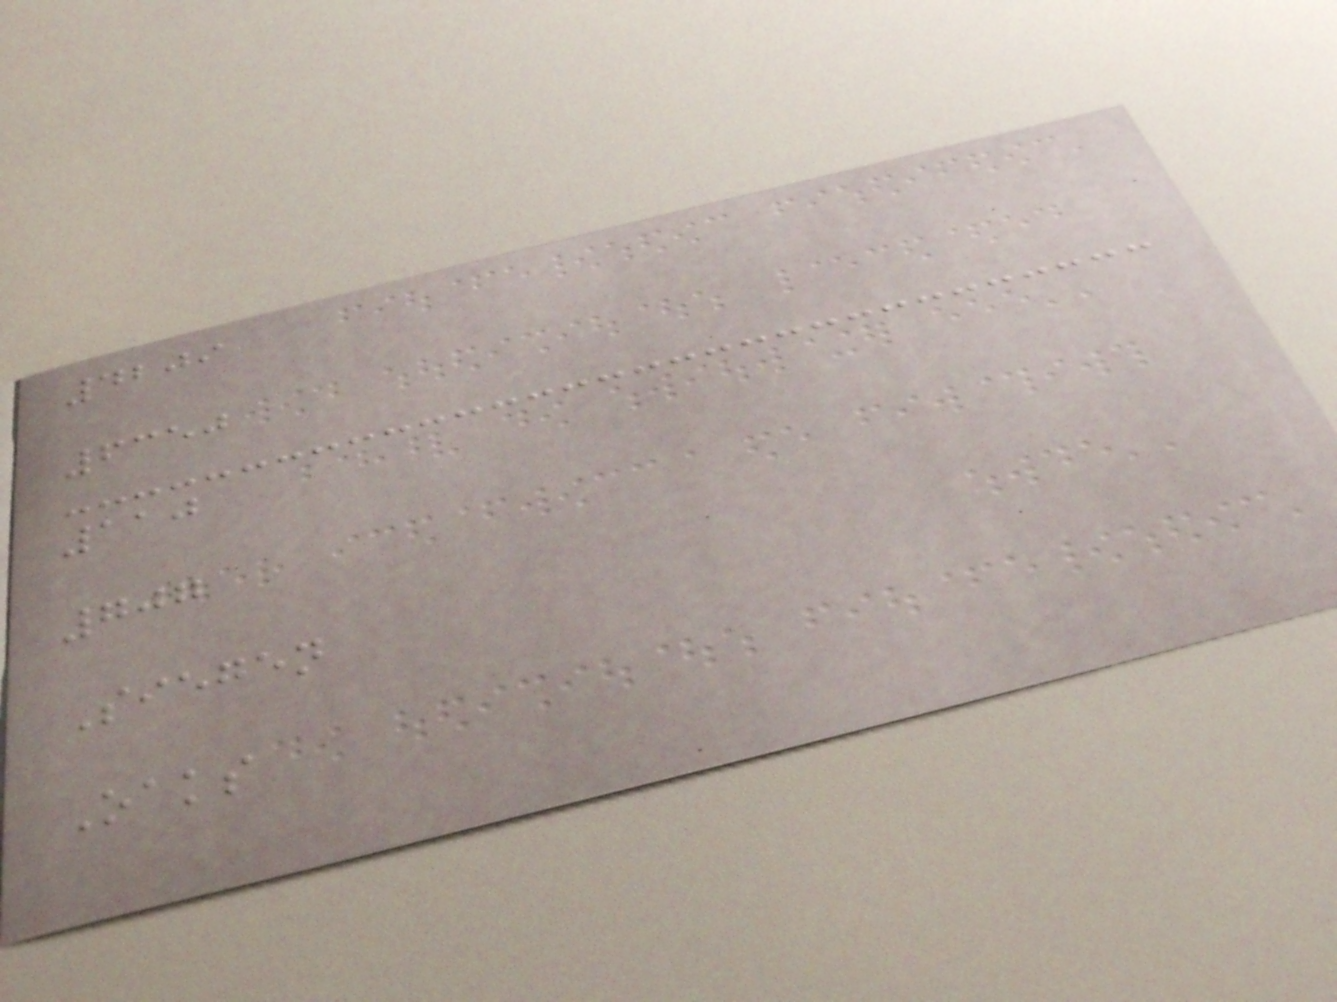4209
6350
110
707
Siegen
Oaks
